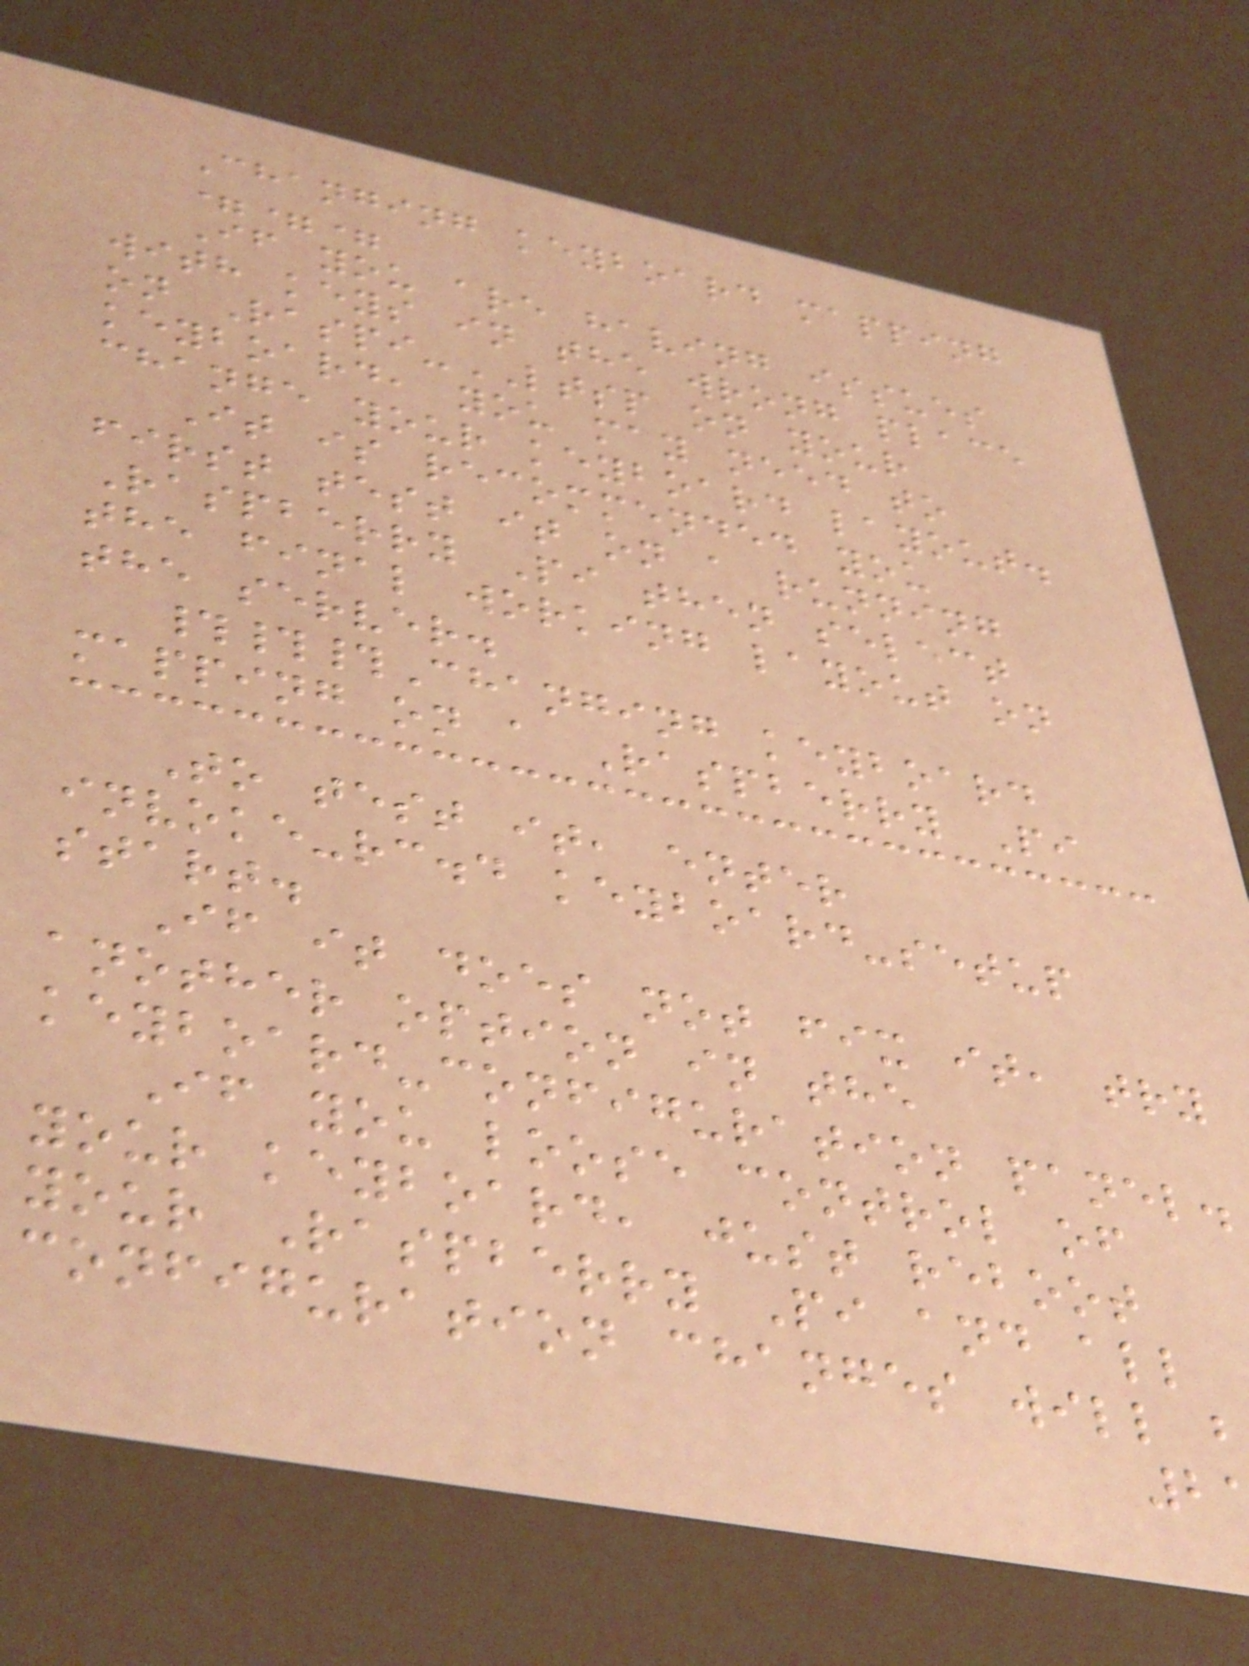Changing keyboard mapping
===
If you are having issues
with keys in the wrong place
on Raspi-LTSP on your
keyboard, you may need to
change your keyboard layout.
It is recommended you
first test it on a running
Raspberry Pi then select
the final working layout on
the server.
###Changing keyboard
mapping on a Raspberry Pi
To test it, enter
invoke-rc.d keyboard-setup
start.
If it does not fix it, try
another option in the
keyboard-configuration panel.
If you loose control of
your keyboard, just reboot
your Raspberry Pi and all
configuration changes will b
